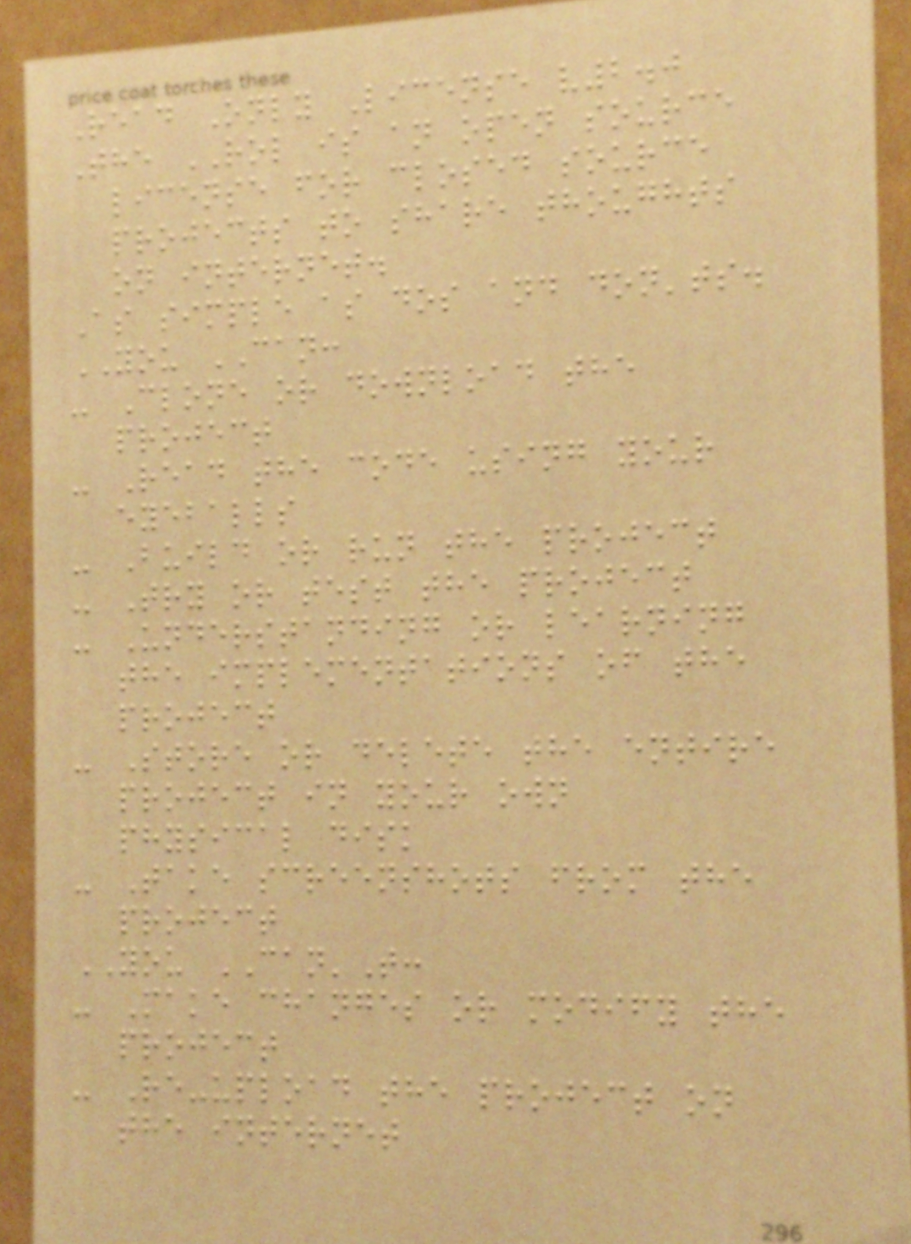Read Only License v2.0
The ROL is an open source
license for closed source
projects to share thoughts
on internet.
As simple as dos and don'ts.
YOU CAN:
- Clone or download the
project
- Read the code using your
eyeballs
- Build or run the project
- Try or test the project
- Understanding or learning
the implementations of the
project
- Store or delete the entire
project in your own
physical disk
- Take screenshots from the
project
YOU CAN'T:
- Make changes or modify the
project
- Re-upload the project on
the internet
